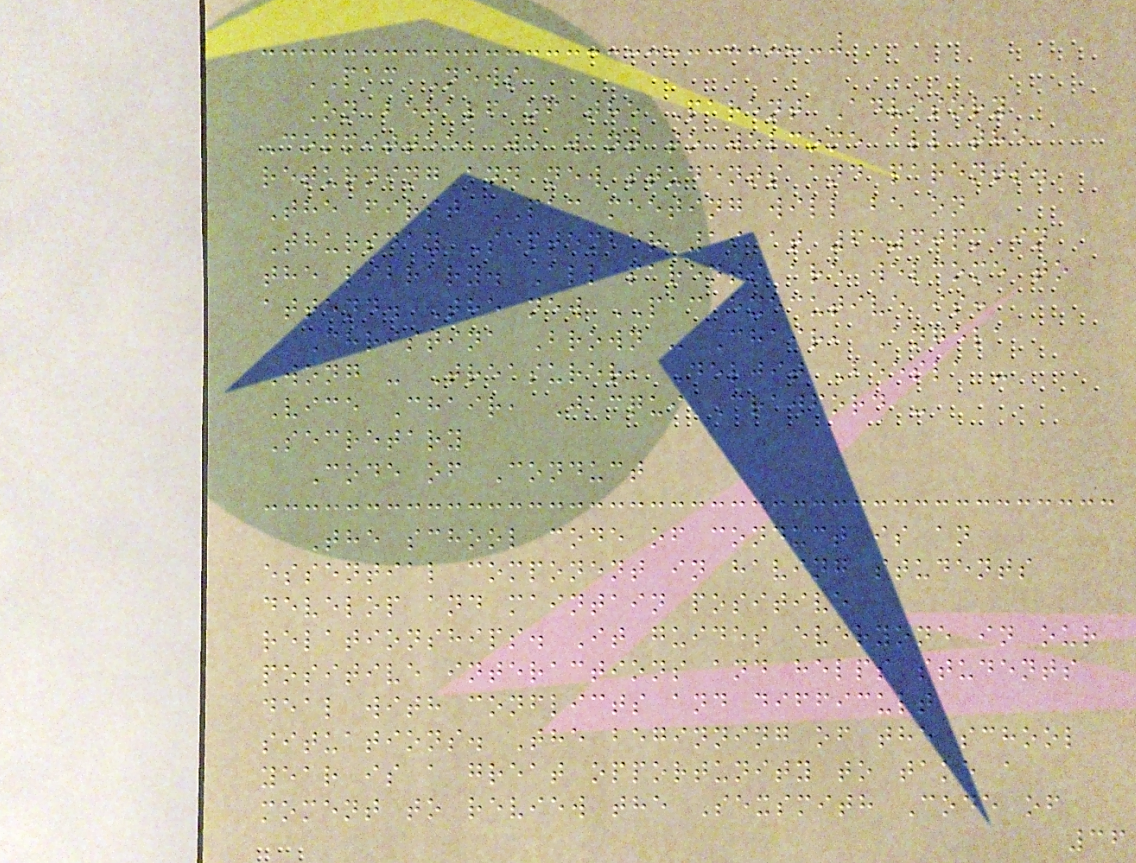PAC News
On behalf of the Parent Advisory
Committee, we want to welcome all the
returning and new students and parents.
The first PAC meeting will be on
Thursday September 19 at 6:30pm in
the library. All parents are welcome to
attend. The new PAC executive is:
Christina Brown - Chair, Angela
Wong - Treasurer, Deljit Beesla -
Vice Chair, Jacqui Crawford -
Secretary
Code of Conduct
The school code of conduct is an
essential component in having students
develop and maintain positive
relationships. It guides everyone in our
positive interactions and helps students
deal with conflicts and difficult
situations. The beginning of the school
year is a great opportunity to take a
moment to review the Sexsmith Code of
36
